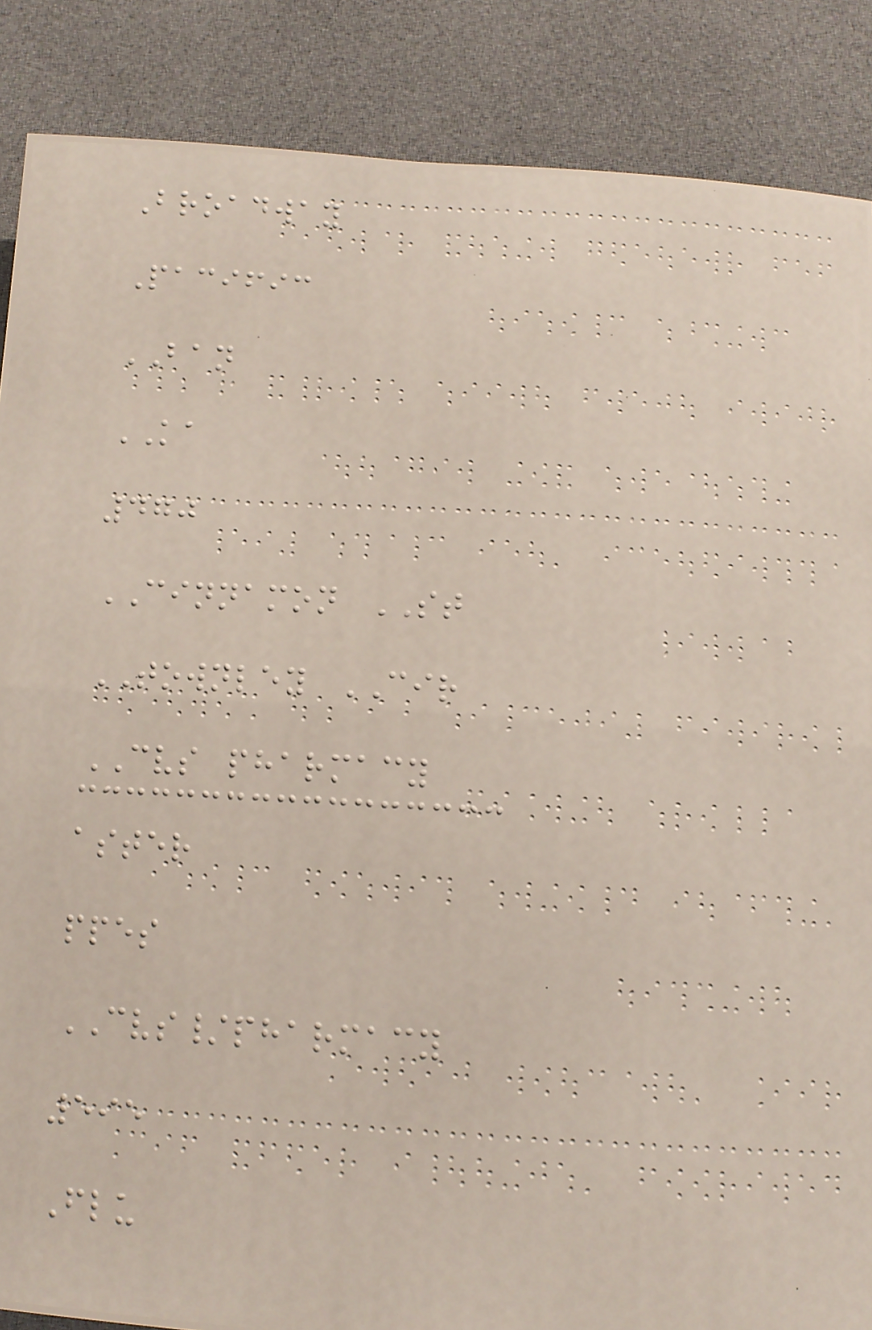Broadway
Pacific
BAN
KA
470
CINNAMON ST
TOWNLEY CIR
CVS pharmacy
aster
ppes
CVS/pharmacy
595
Flu
